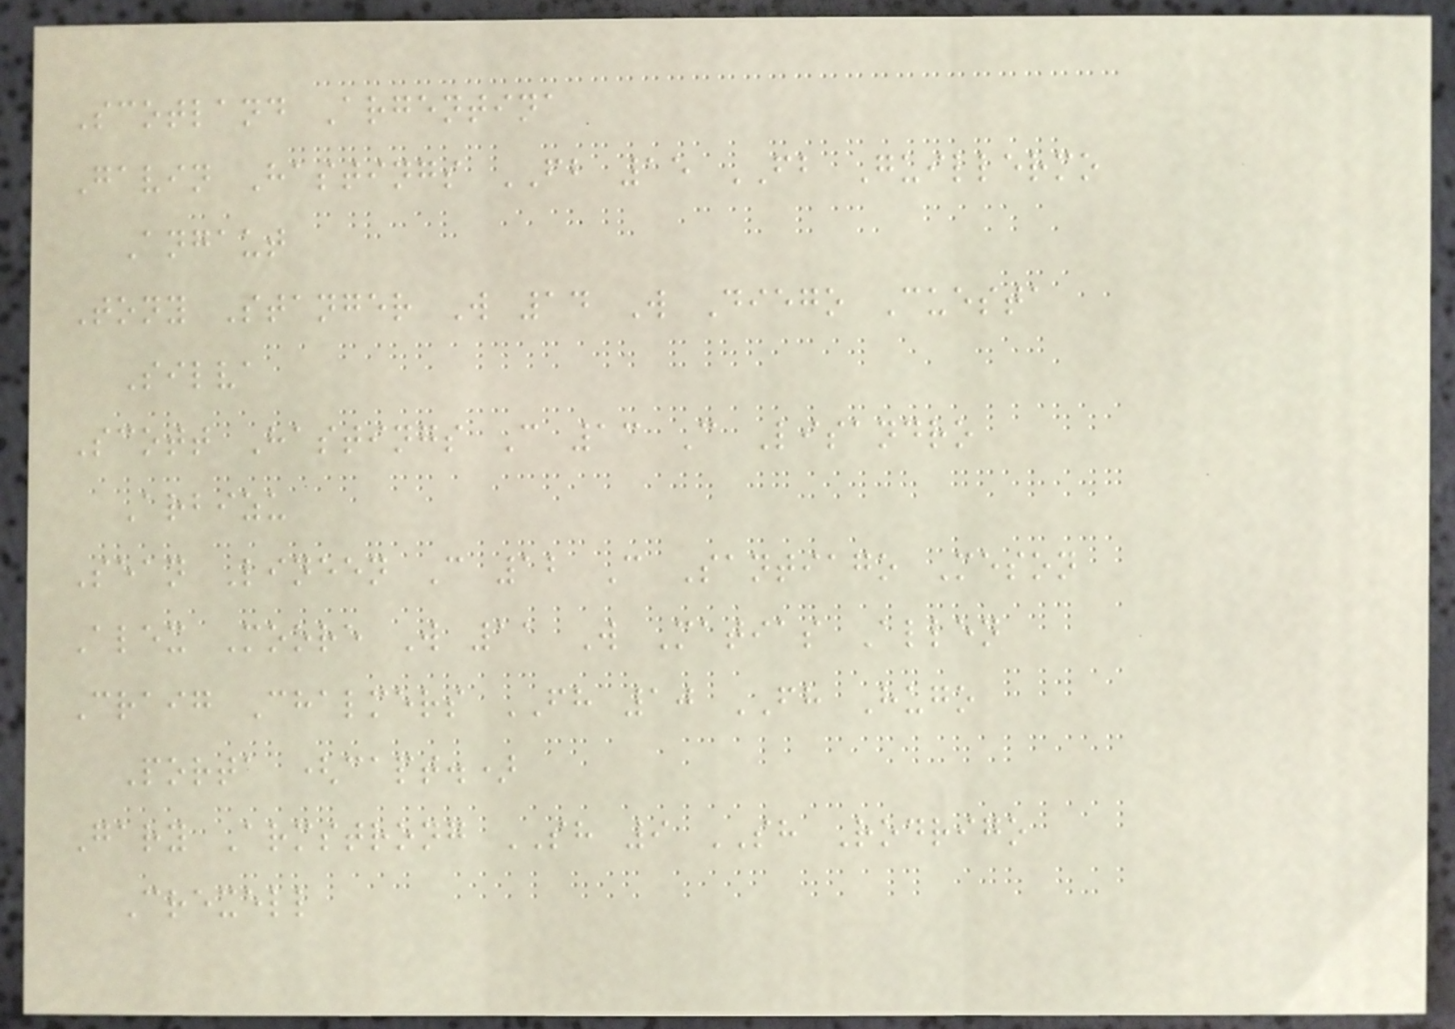Scotland Argentina
Gavin Hastings FB 15 FB Guillermo
Angaut
Tony Stanger W 14 W Diego Cuesta
Silva
Scott Hastings C 13 C Lisandro
Arbizu
Sean Lineen C 12 C Santiago Meson
Alex Moore W 11 W Matias Allen
Craig Chalmers FH 10 FH Hugo
Porta (capt.)
Gary Armstrong SH 9 SH Rodrigo
Crexell
